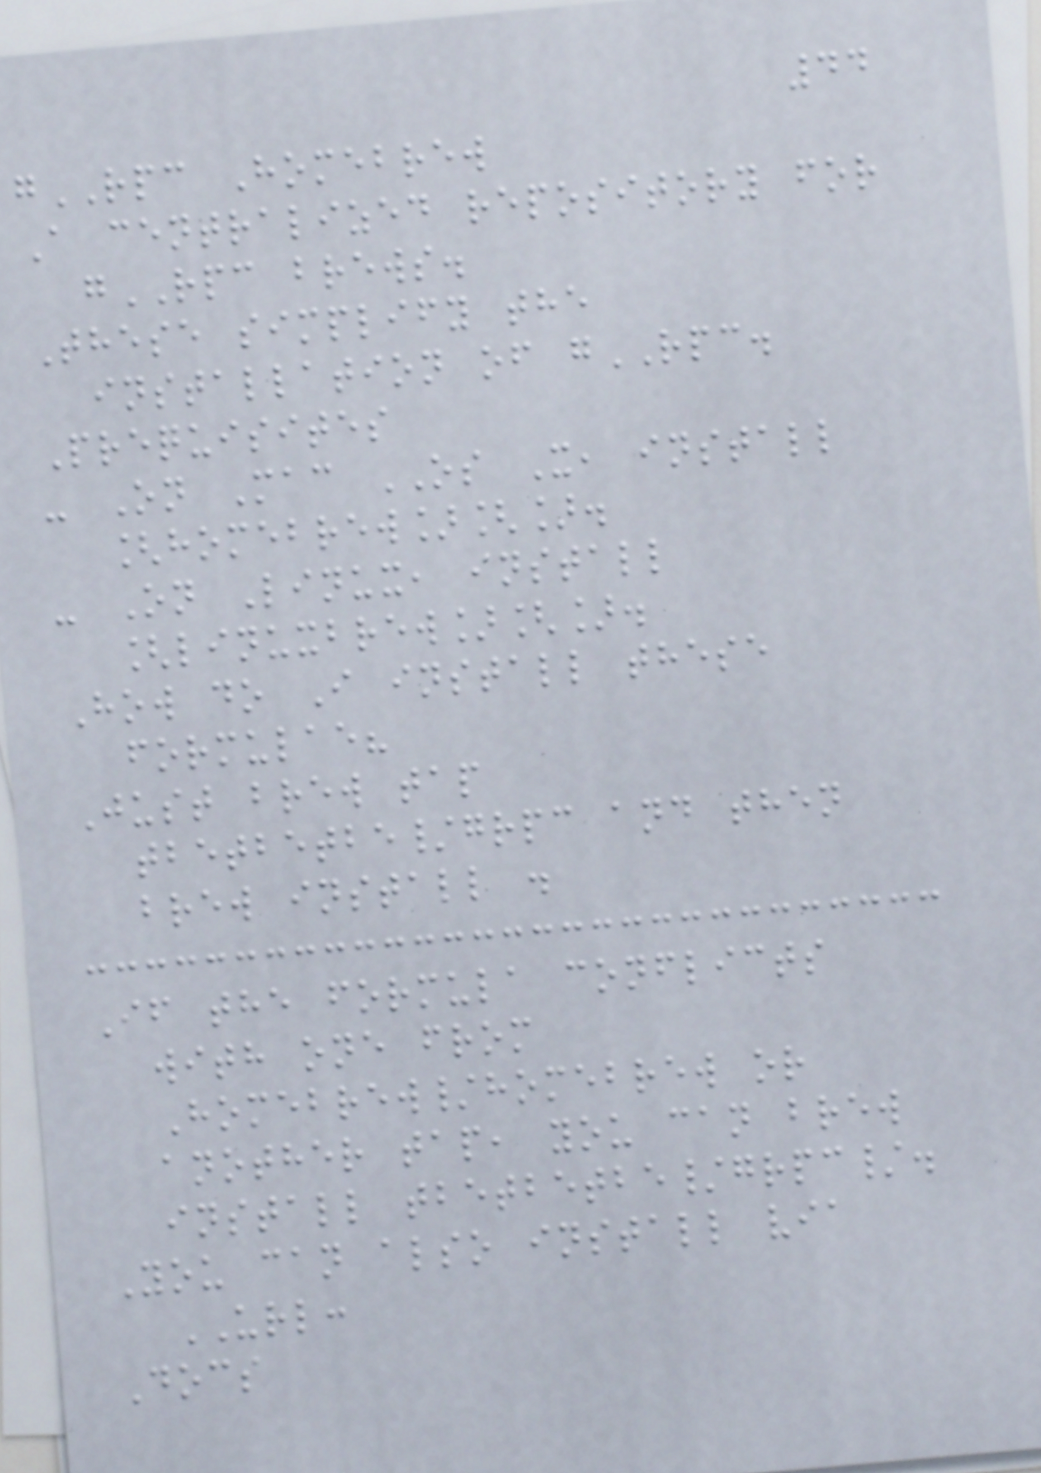44
gRPC Homebrew
A centralized repository for
gRPC brews.
These simplify the
installation of gRPC.
Prequisites
- On Mac OS X, install
[homebrew][].
- On Linux, install
[linuxbrew][].
How do I install these
formulae?
Just brew tap
tbetbetbe/grpc and then
brew install .
If the formula conflicts
with one from
Homebrew/homebrew or
another tap, you can brew
install tbetbetbe/grpc/.
You can also install via
URL:
Docs
